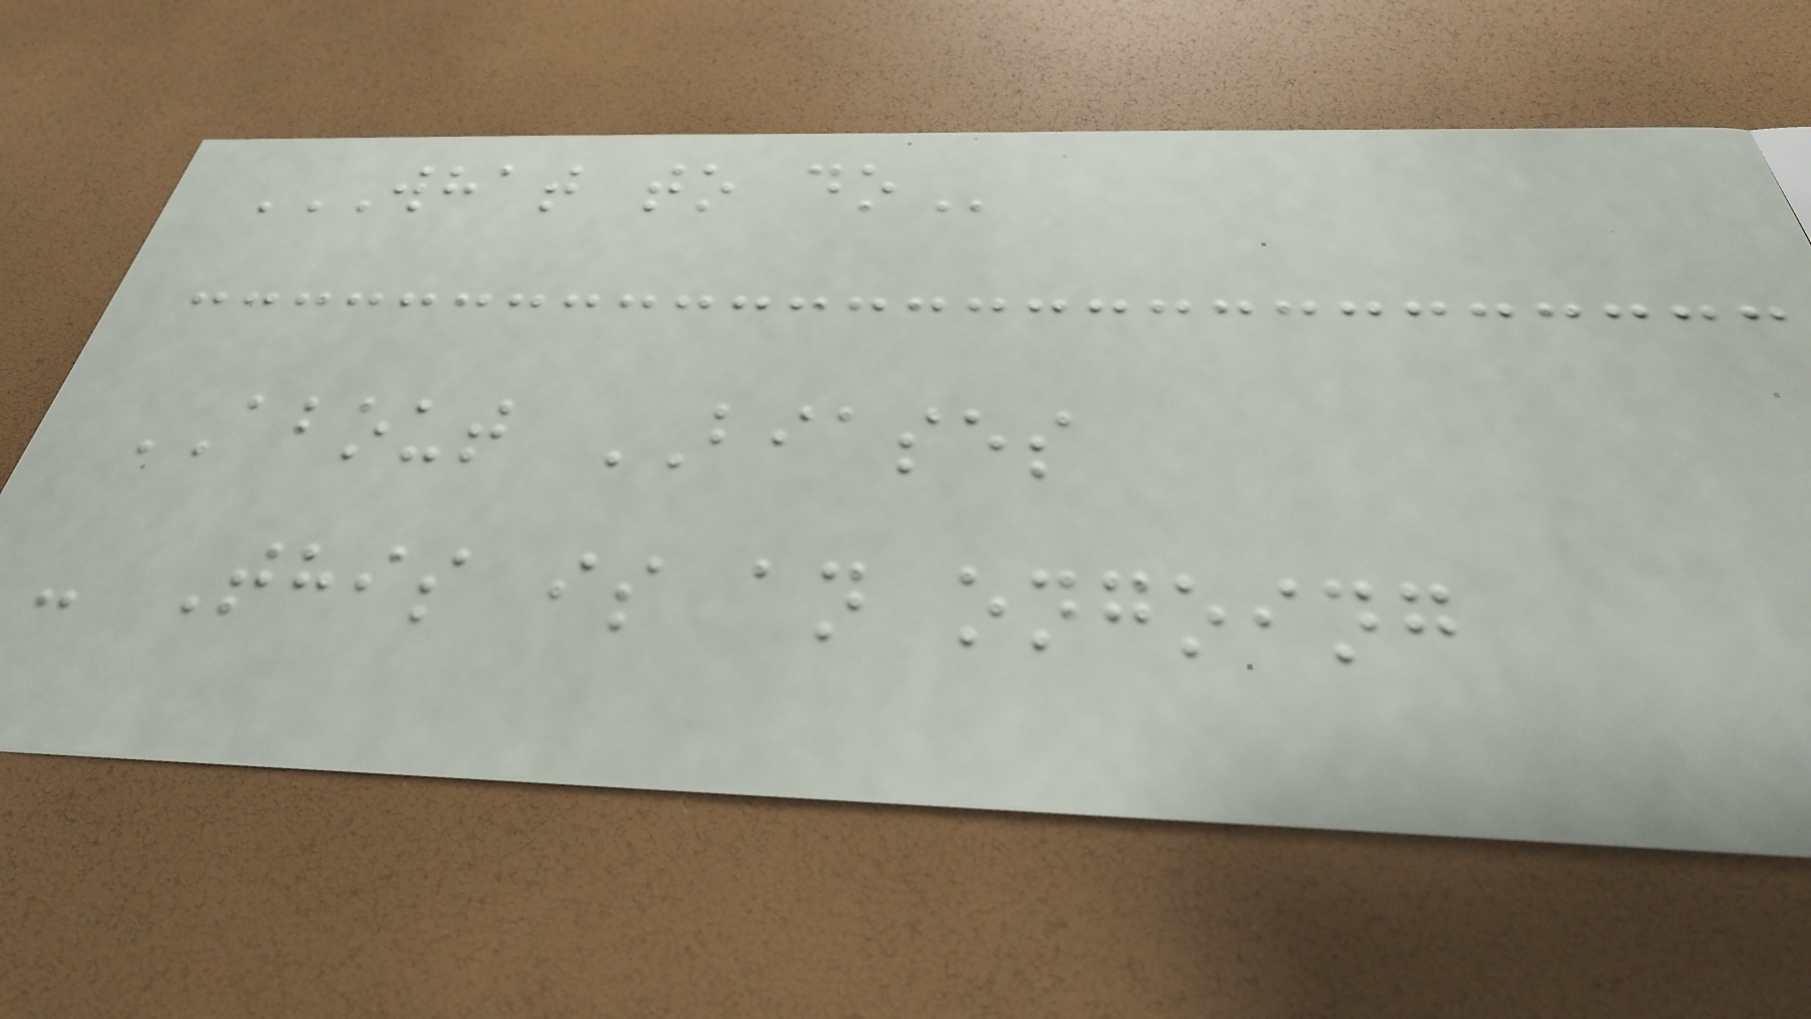WHAT TO DO
ABOUT BIASES
- This is an ongoing
